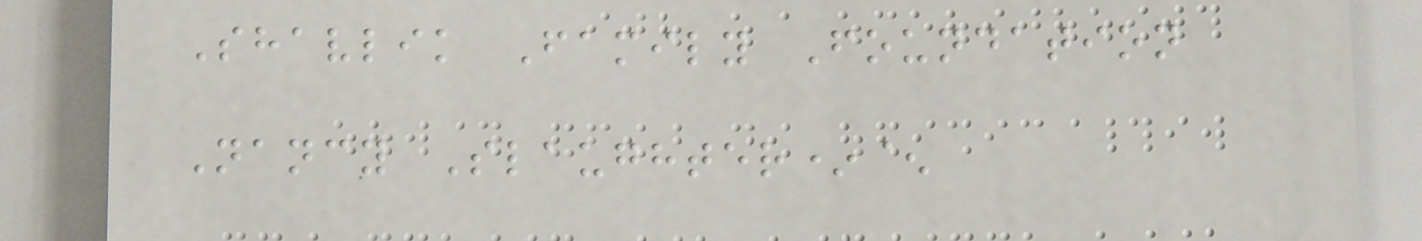Shavlik Family Foundation
Nancy Slaughter*^
